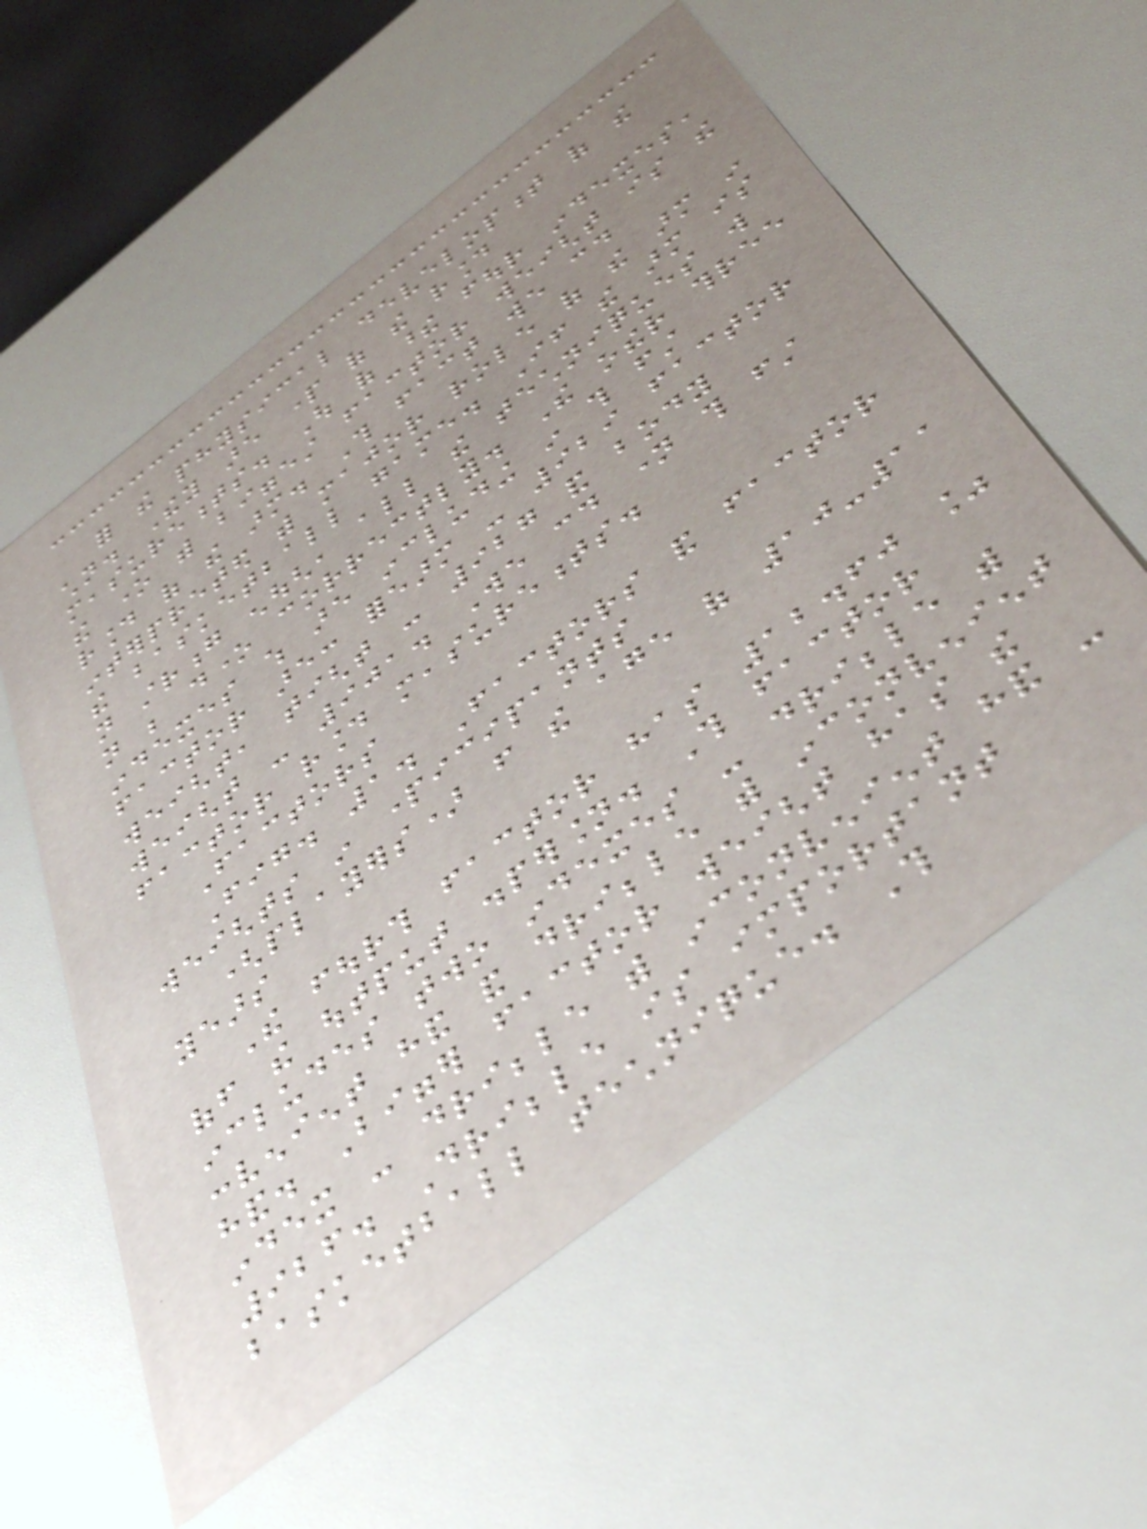for the physical development of the
children. They are part of the round
measurements. Out of these four indexes,
the one with biggest factor weight is the
round of the arm. This fact we could
interpreted with major role of the arm in
the basketball game. If the arm is
not strong enough, all the techniques will
not be done correctly. The other three
indexes which are including in this first
factor are: forearm - 929 factor
weight, tight - 927 and body
weight - 901. We could name this first
factor round measurements.
Factors
Fig. 1. Factors and factor
weights in participants
(players) from the age of 10-11
years
The fourth factor has 12.60 %
off the output dispersion. This factor
includes two indexes - dribble with
convenient hand and dribble with inconvenient
hand. Bigger factor weight has the
index - dribble with inconvenient hand -
926. Dribble is important
basketball technique. This
